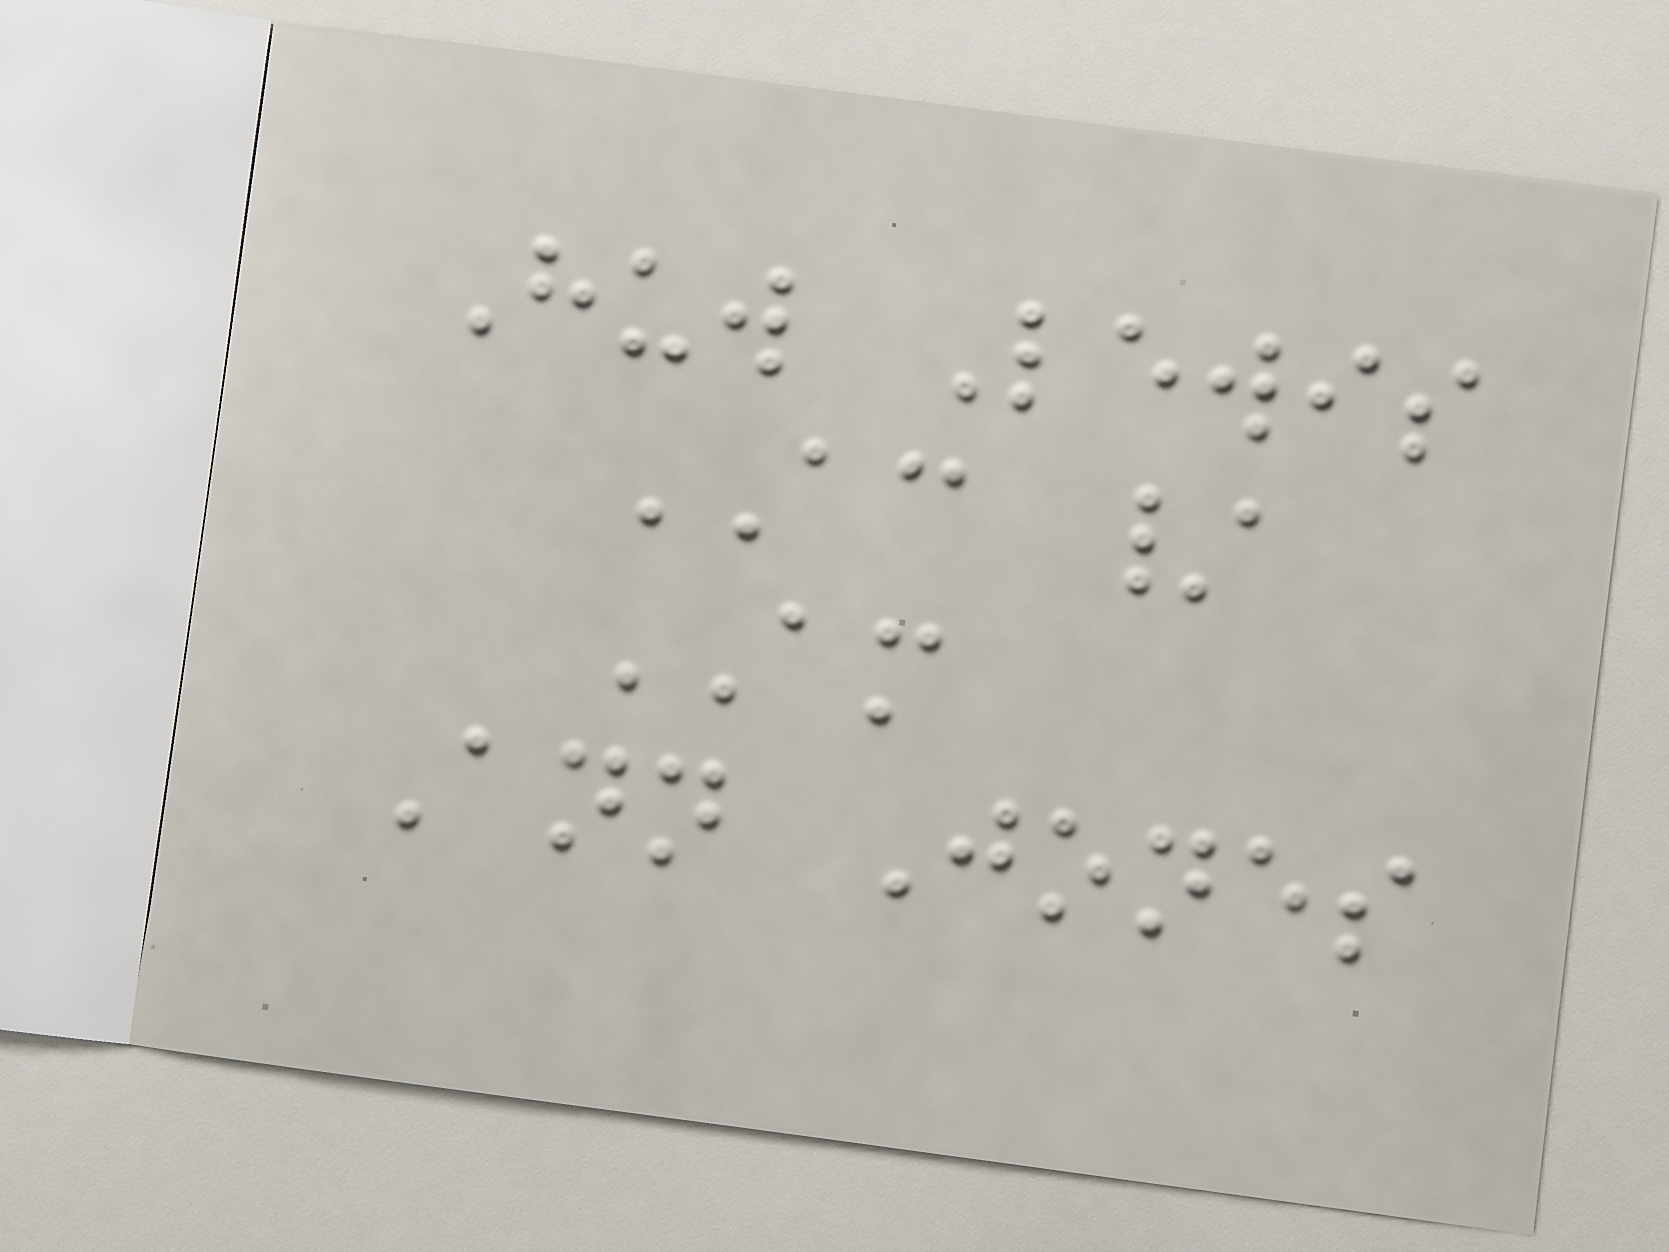Huw Lewis
AC /
AM
Ann Jones
